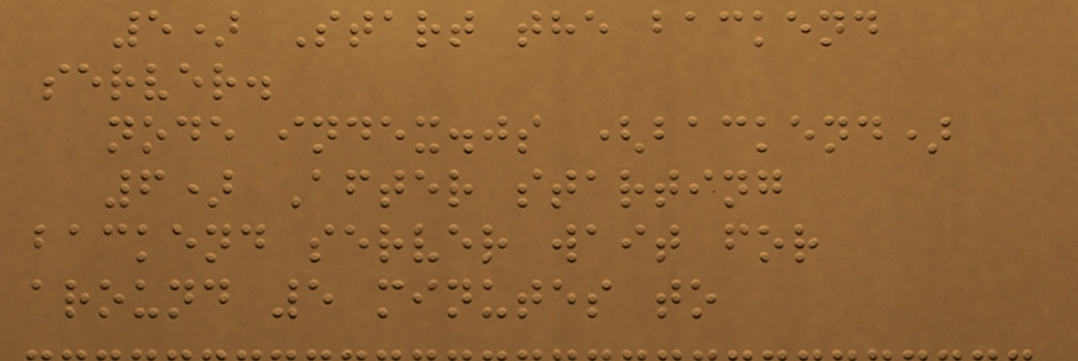5) Start the backend
server.
node index.js (backend)
6) After starting
backend server wait for
around 5 minutes to
